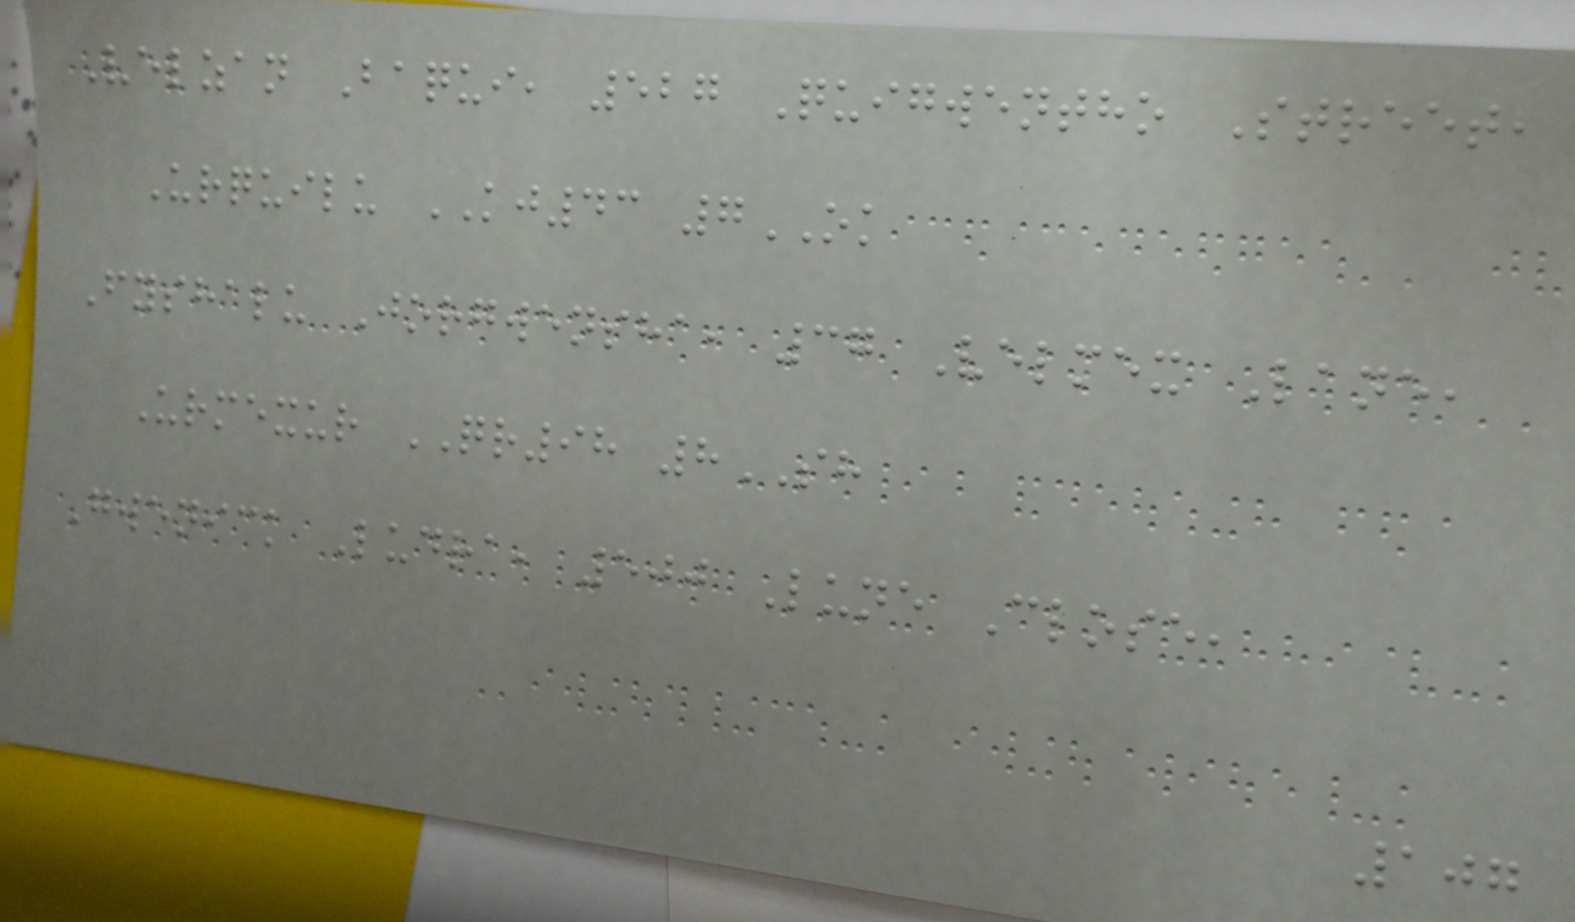Velzan Baqui, 527 Quigwentho Street,
Urquilu KJ43 7OK
Fyshalu Jorgwensha, 37 Velmex Lane,
Urmexur QR98 8SH
Gwenick Ludra, 500 Lune Close,
107
